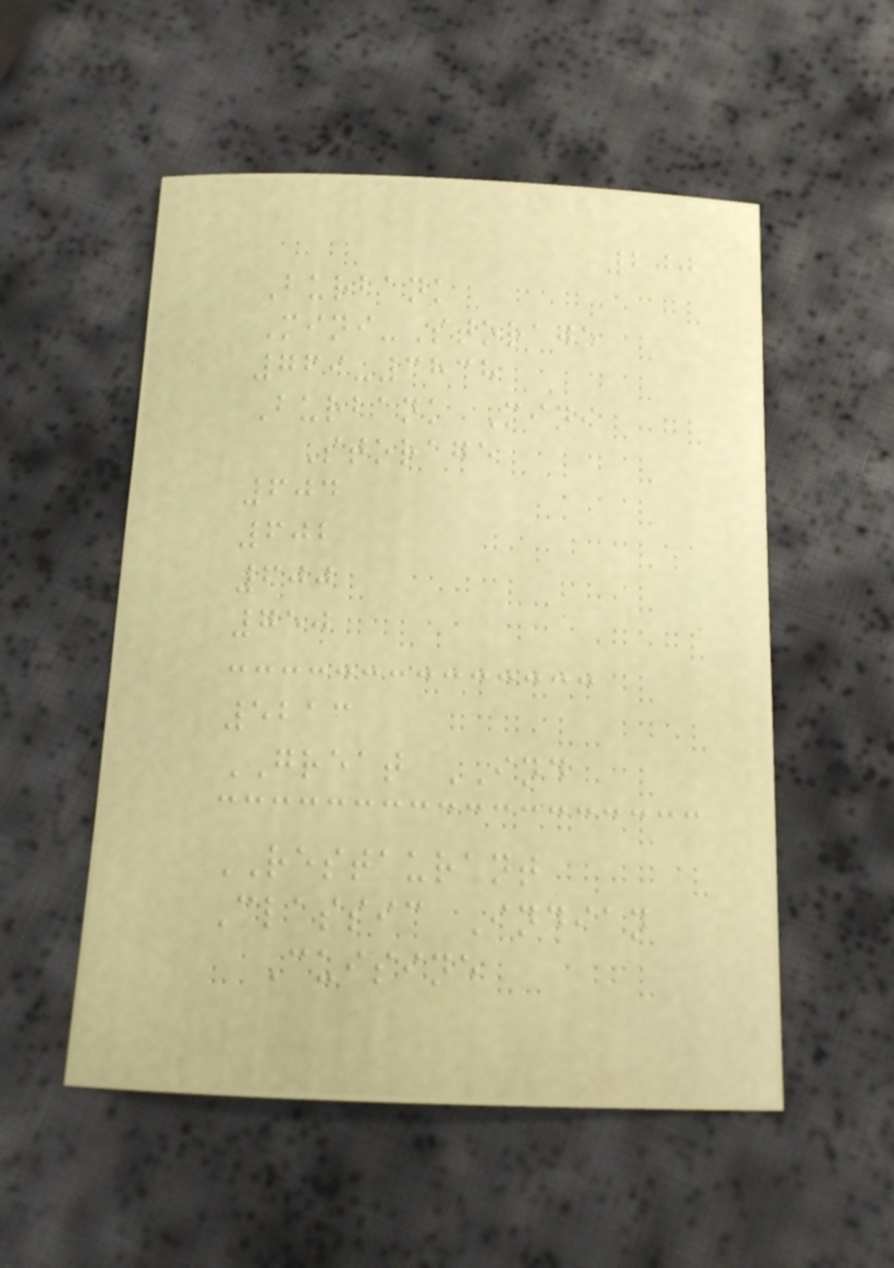200
Burbank
Mini-Storage
769-3838
Burbank Mini
Storage
604
602
600
750
5213
GREAT IND
RESTAURANT
Classic Indian
Cuisine
